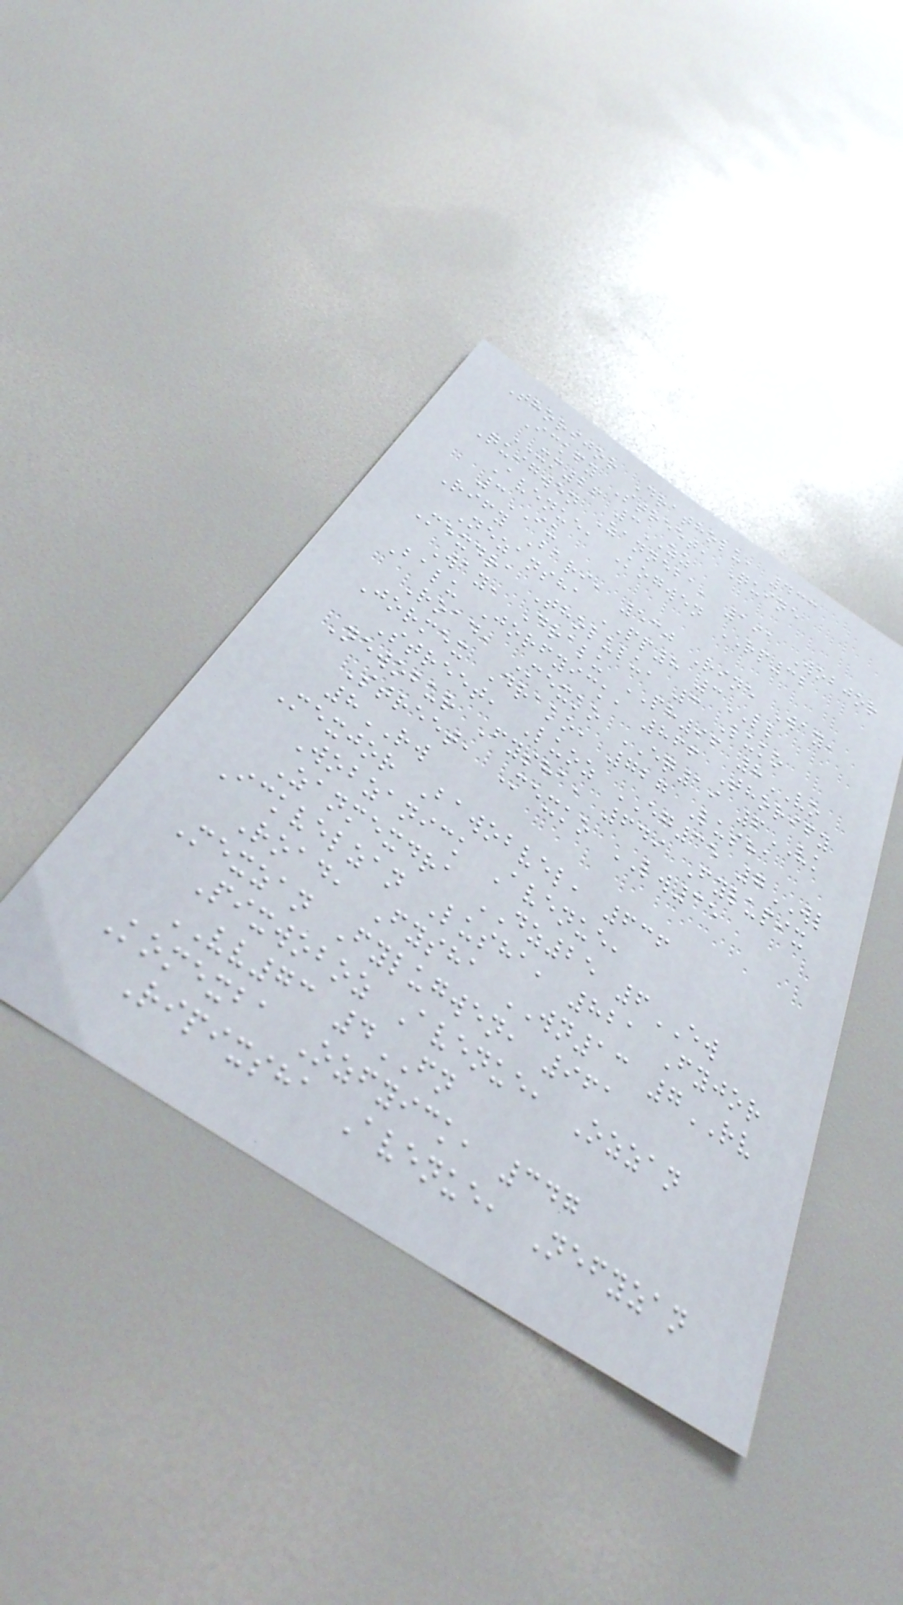Thorijor Dratholu, 433
Ickfy Street, Quine
XM26 3ZZ
Quigwen Zanneba, 191 Wobjor
Avenue, Kogwen RP32
3IU
Rify Bari, 530 Rine Way,
Nezansha PP8 3LL
Mexdra Tholulu, 3 Luko
Way, Dralu PH96 8VO
Balu Jorfyick, 866 Thorify
Road, Mexko EQ19 6VK
Jormex Drako, 727 Lusha
Street, Luoz EG35 7WL
Newobur Fysha, 649 Fylupix
Street, Mexko LW35
8RW
Mexjor Bawobvel, 636
Wobzanick Avenue,
Zanmexdra DZ25 6EW
Ickvelzan Lusha, 821 Fyjor
Road, Fysha WN13 7RV
Mexzan Fylugwen, 961
Pixwoboz Avenue, Ozzan
VV73 4FN
Komexba Ozfyick, 347
Ripixsha Avenue, Nefyzan
